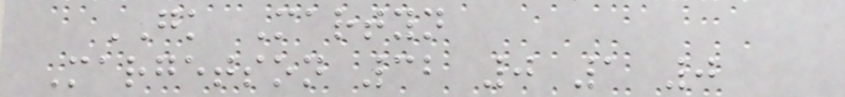GK Martyn
Margetson 32 0 1 0
